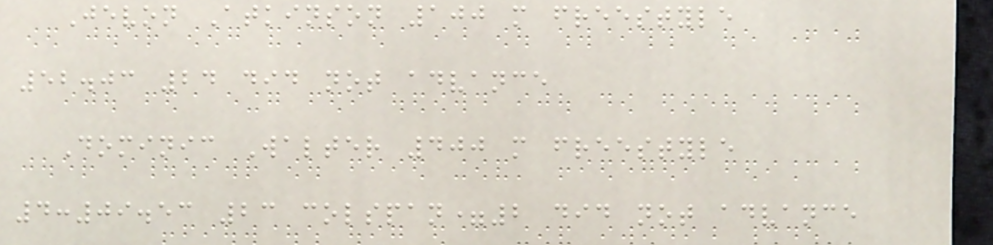Jevon Atkinson 100 m freestyle
52.03 24 did not advance
Dominic Walter 400 m freestyle
4:09.53 23 colspan=2 did not advance
